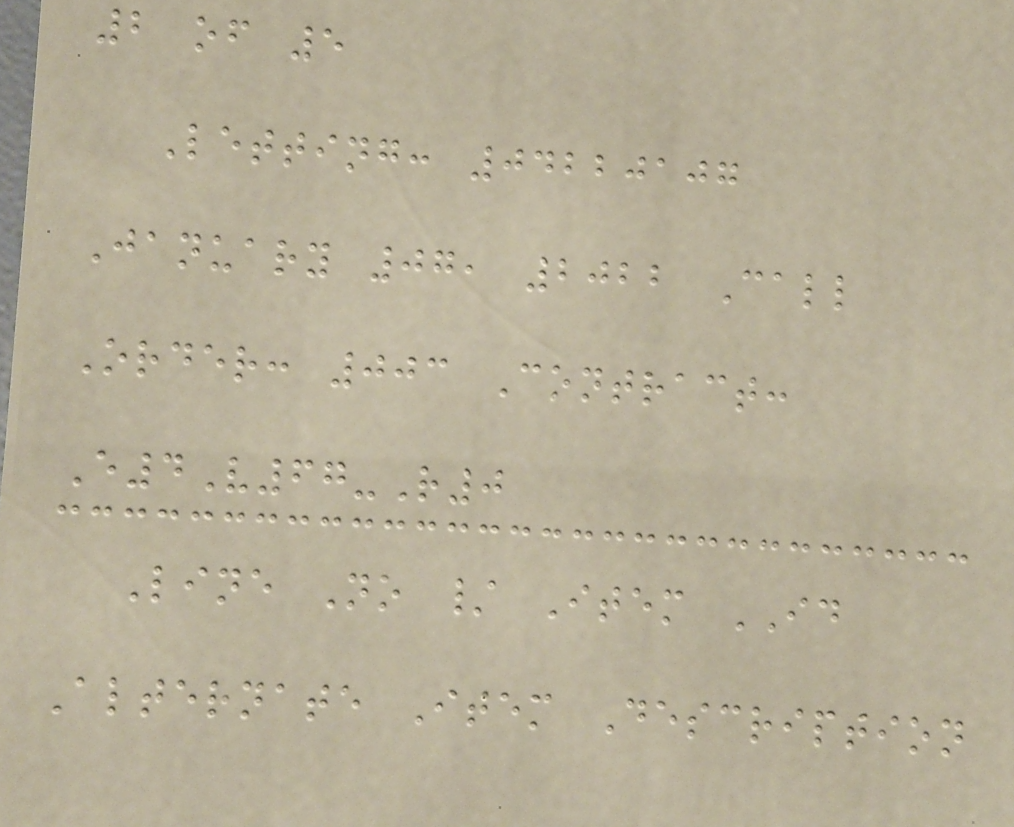2 of 5
Letting: 04220107
January 07, 2022 Call
Order: 003 Contract:
E4V67-R0
Line No / Item ID
Alternate Item Description
